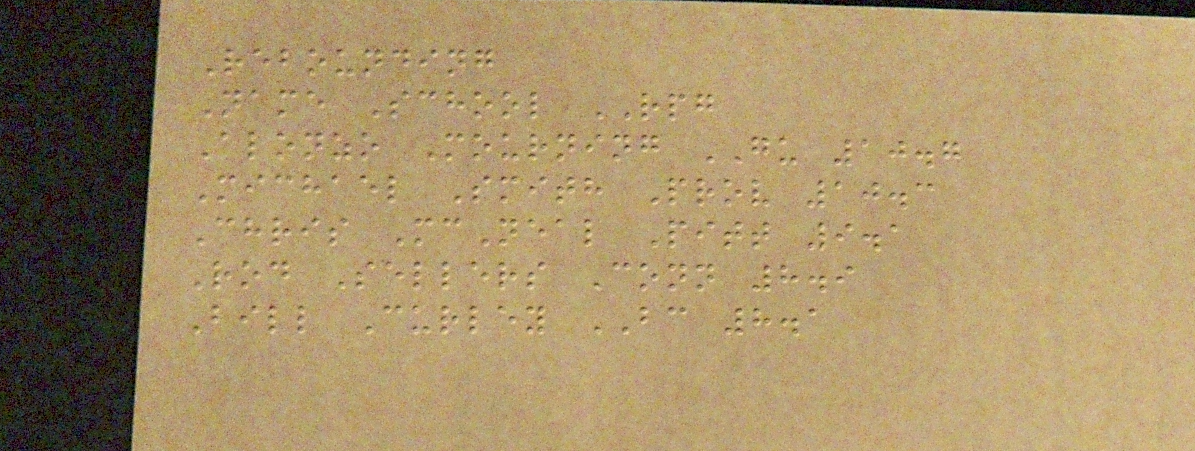Rebounding
Name School RPG
Alonzo Mourning GU 10.7
Michael Smith Prov 10.3
Chris McNeal Pitt 9.1
Rod Sellers Conn 8.9
Bill Curley BC 8.1
